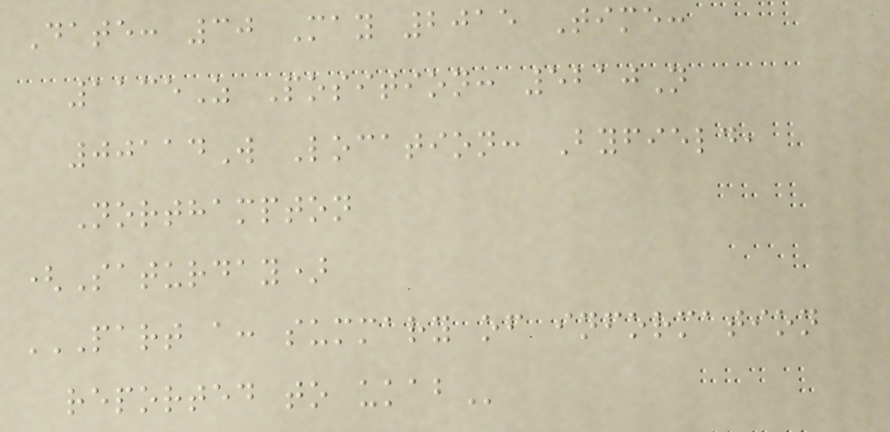Date: 30 May 2015 Time:
1135Z Position: 5210N
00114W Location: Byfield,
Northampton
(Saturday)
PART A: SUMMARY OF INFORMATION
REPORTED TO UKAB
